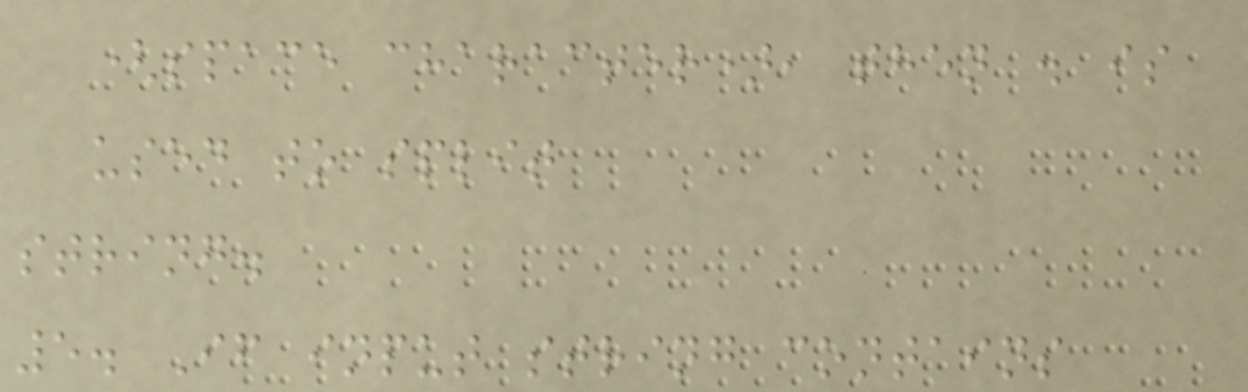(space character), then . is
used to split
string.
5. If input string contains
